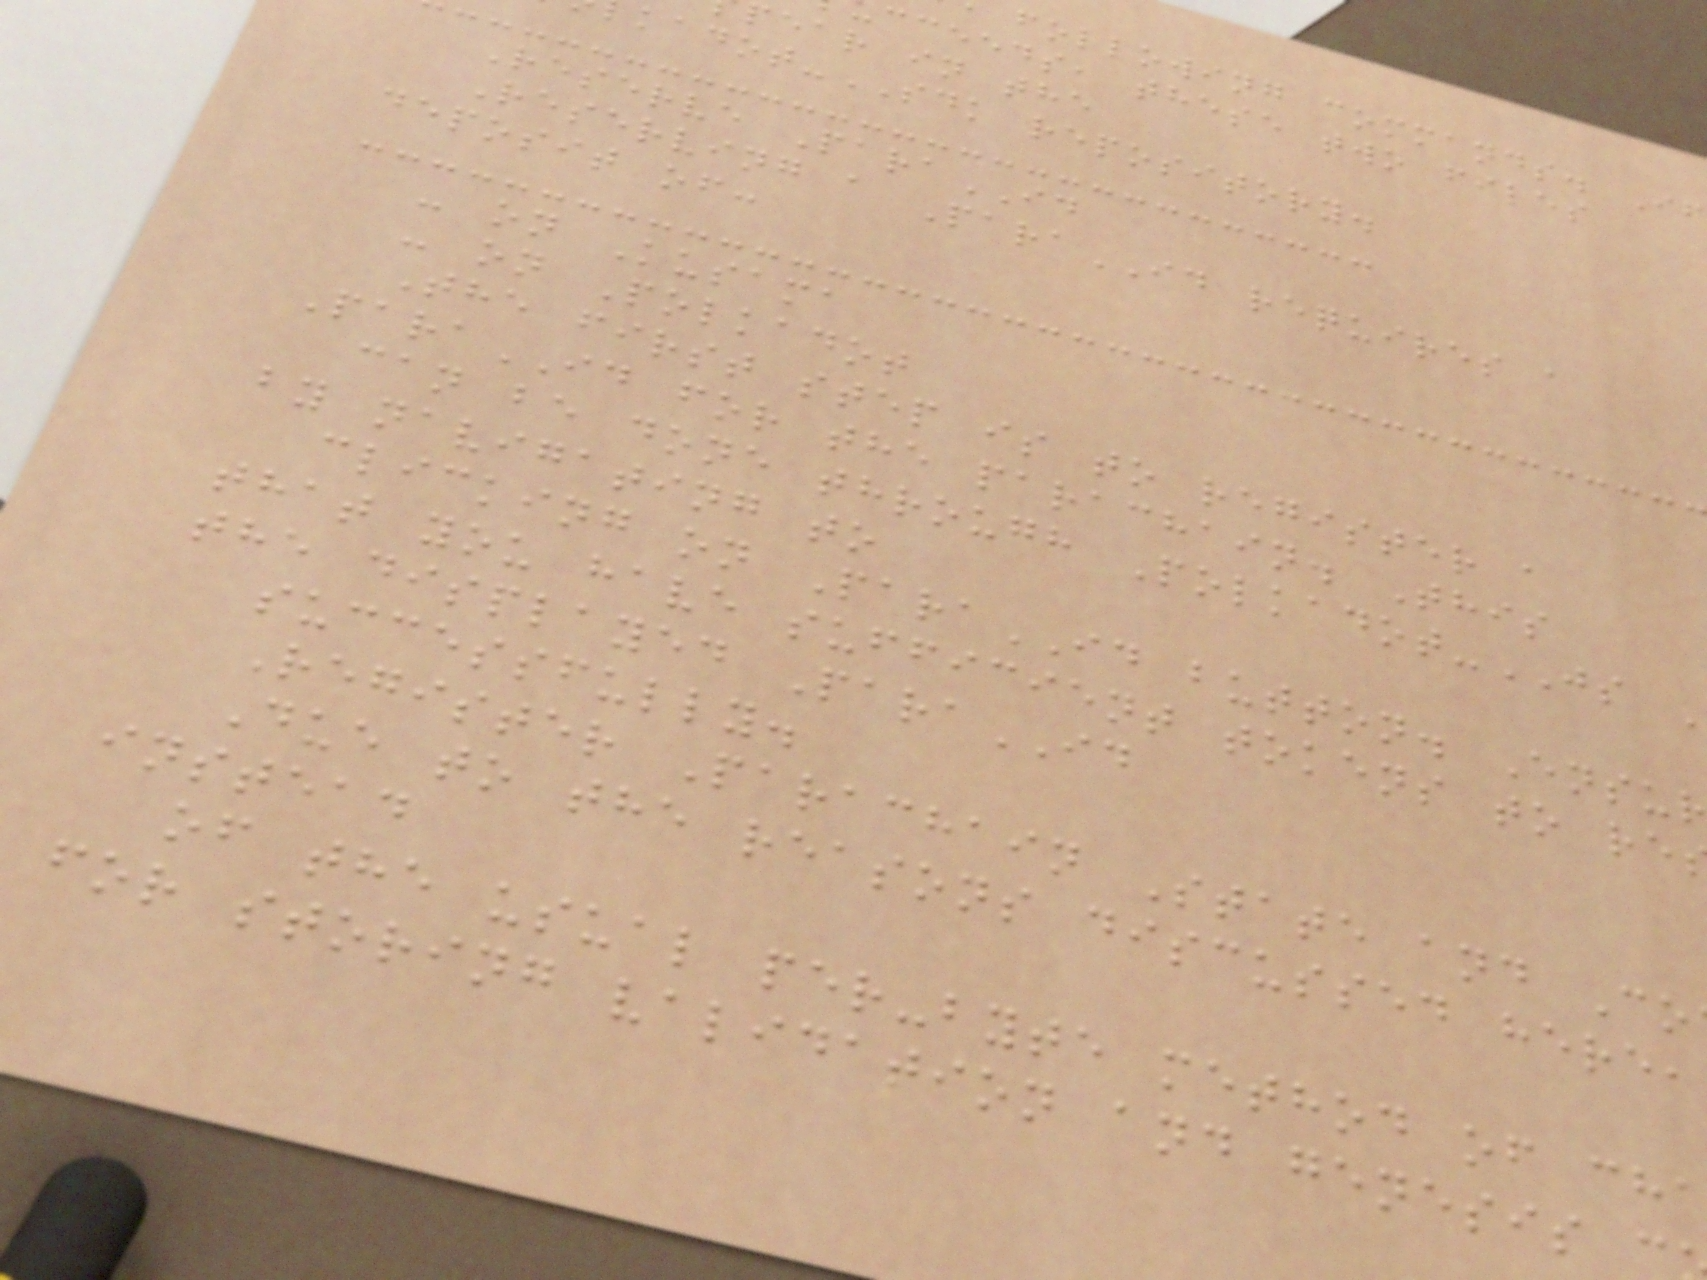following commands. If
cceeds, these two files
pear in the
kadot-SDK repository.
Reserve ParaID
Reserving a ParaID requires a
deposit of:
- on Kusama
- on Polkadot
The first step is to register a
ParaID for the parachain. This
can be done through Polkadot-JS
by navigating to
clicking on ParaID button. Ensur
that you have sufficient tokens to re
the displayed ParaID
successfully.
Register Parachain State and Co
Due to the reasons discussed here,
instead
of the usual per-byte method of cha
for storing validation and genesis
